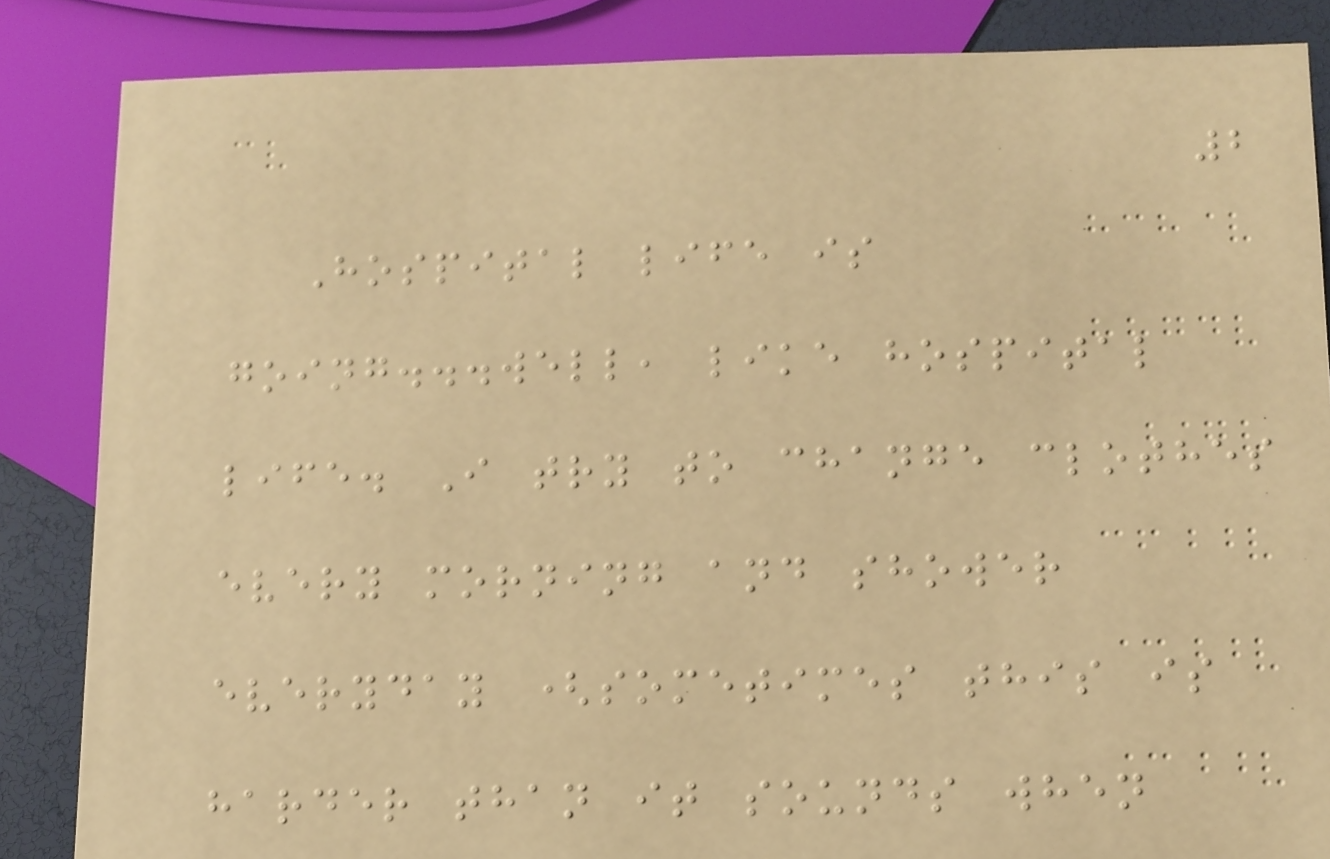2
Hospital life is
going...well, like hospital
life. I try to change clothes
every morning and shower
everyday (sometimes this is
harder than it sounds when
